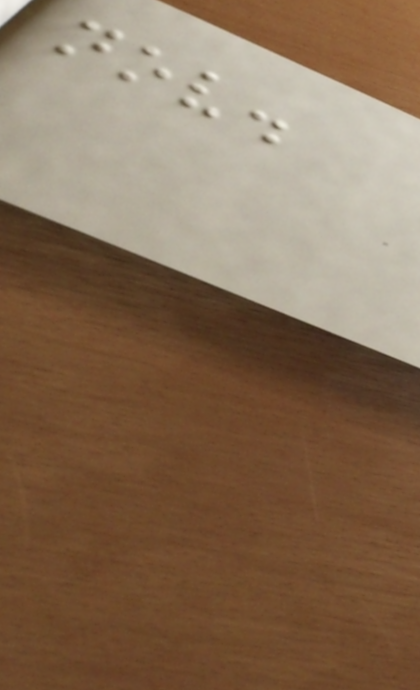nov.
